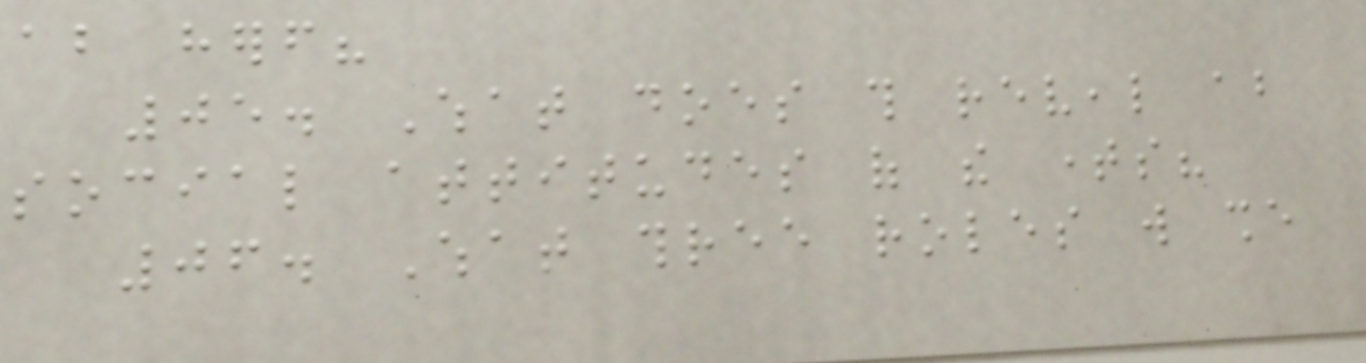about herself?
05. What does this reveal about
social attitudes of the times?
06. What three roles will she
